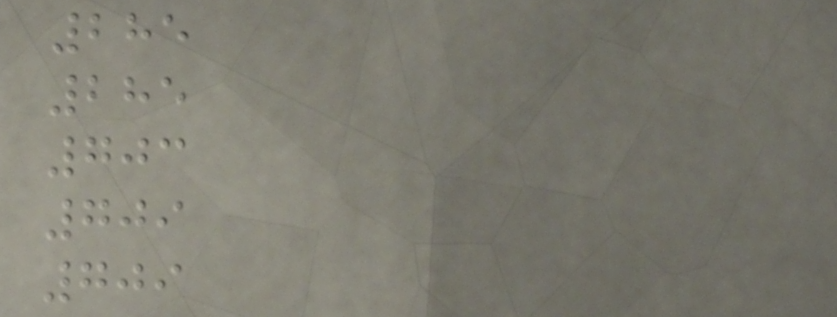285
285
703
709
709
